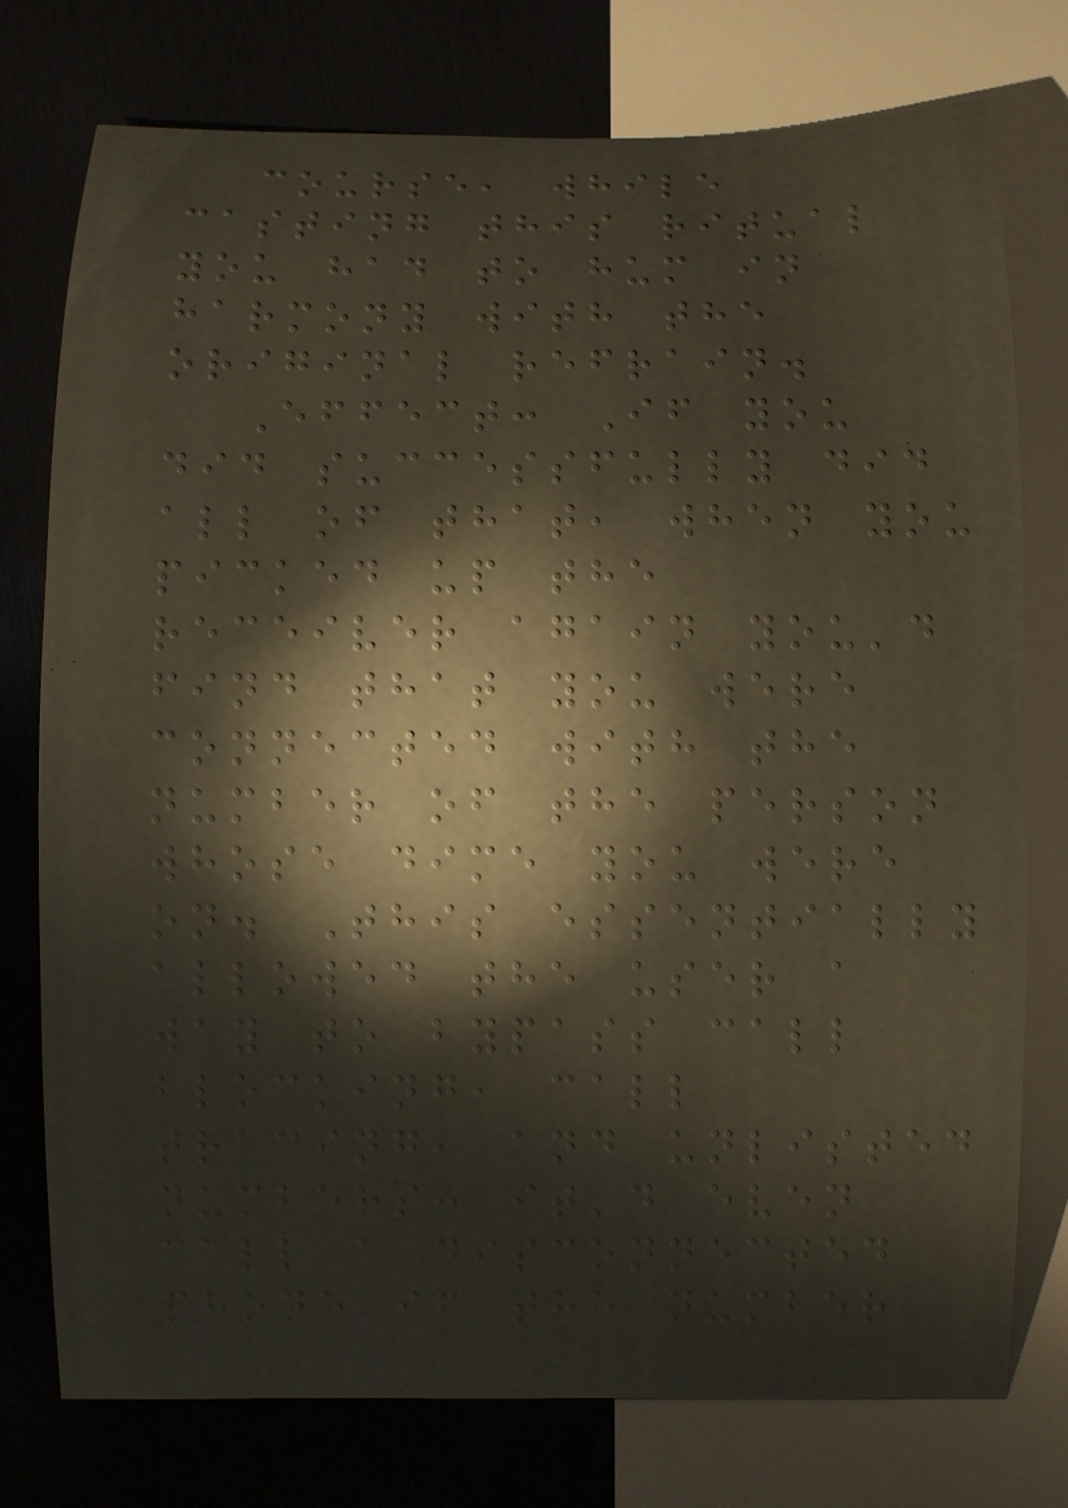course, while
casting this ritual
you had to hum in
harmony with the
original refrain.
Effect: If you
did successfully did
all of that, when you
picked up the
receiver again you'd
find that you were
connected with the
number of the person
whose dime you were
on. This essentially
allowed the user a
way to bypass call
blocking, call
tracing, and unlisted
numbers: it'd even
call a disconnected
phone if the number
